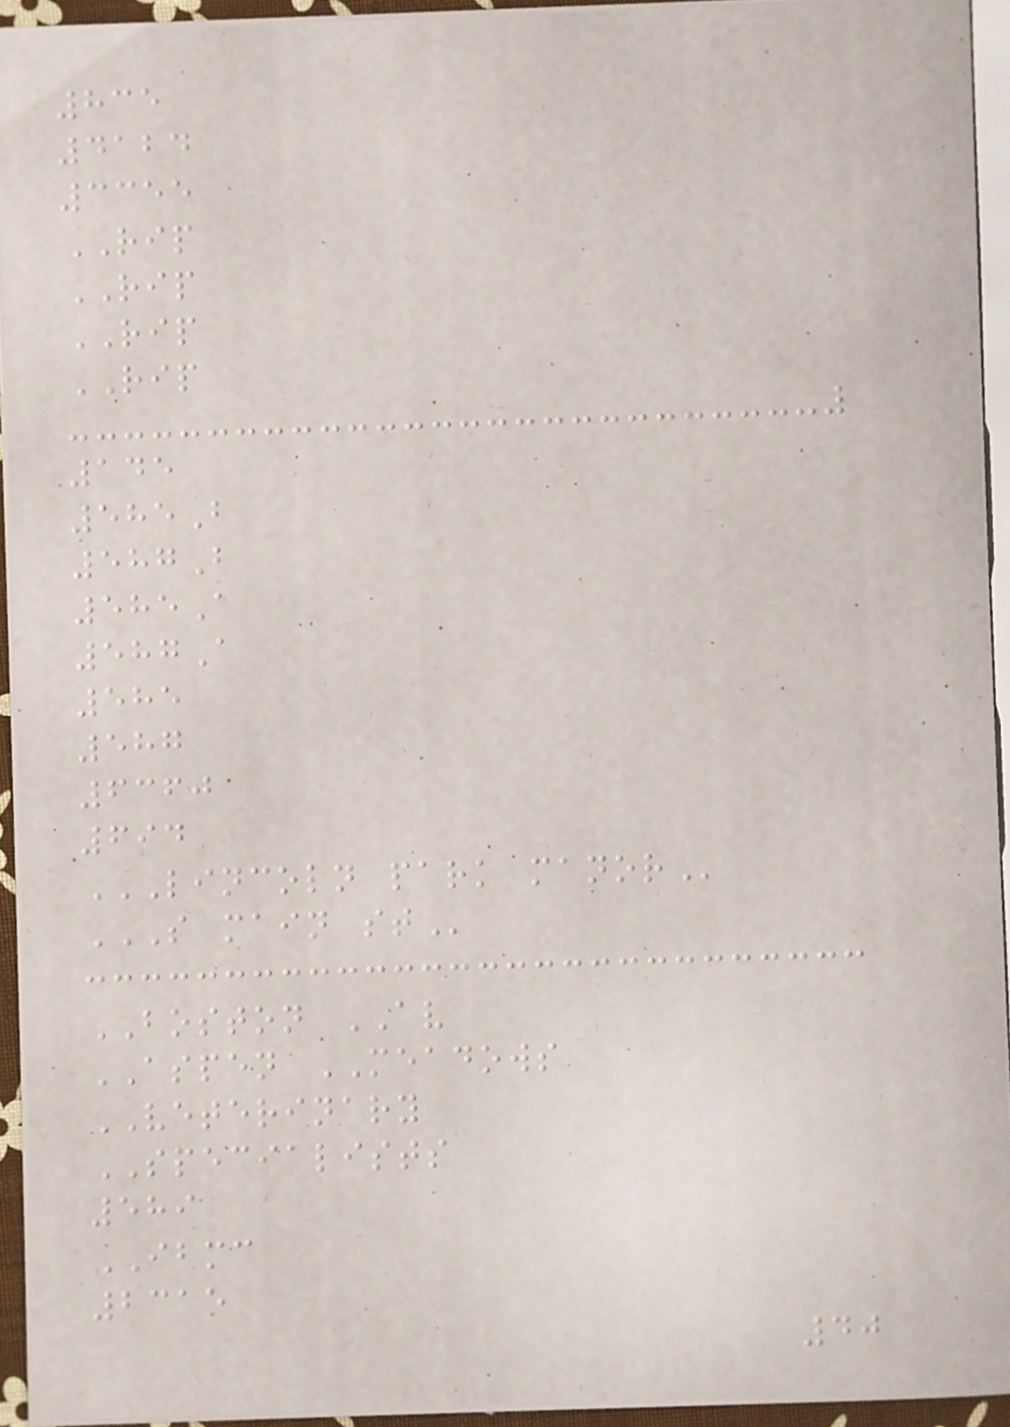835
4124
3355
RIP
RIP
RIP
RIP
145
585B
587B
585A
587A
585
587
6360
694
LINCOLN PARK MANOR
S MAIN ST
BOSTON AV
ASPEN MEADOWS
VETERINARY
SPECIALISTS
589
IBMC
2315
40
